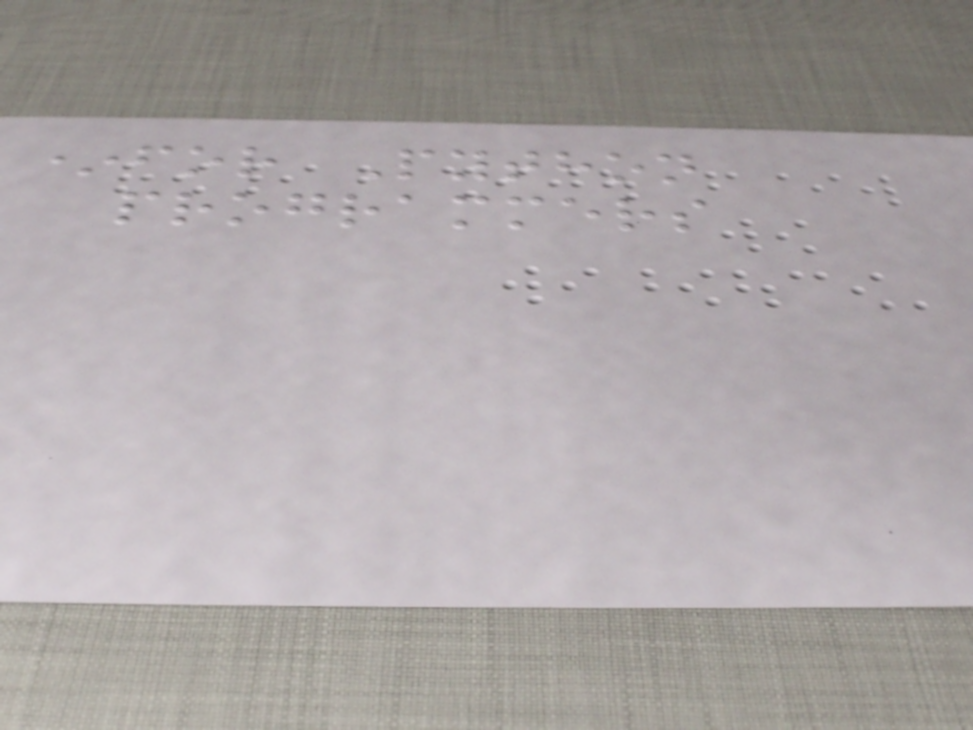*for Python
programmers
